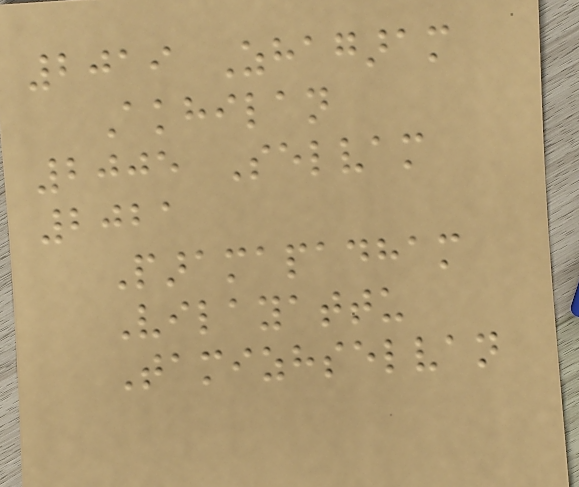2019 Zhagaram
Akhilan
2005 Selvam
2021
Paramapadham
Vilayattu
Tamizhselvan
